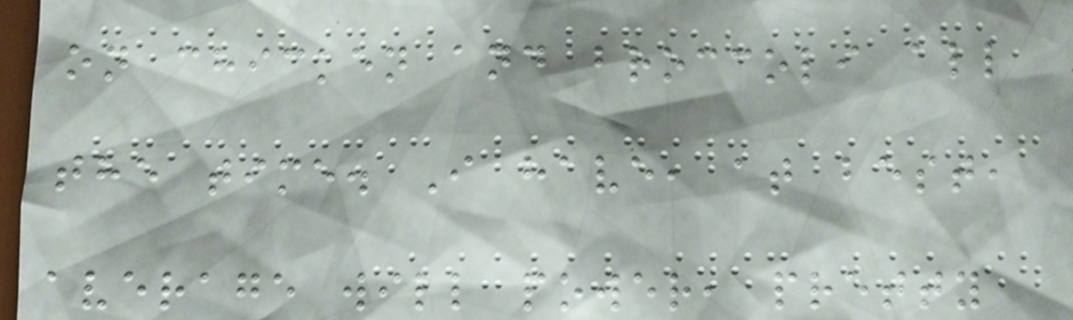on chicken and broccoli all
the time. I have, at best,
average will power, pretty
